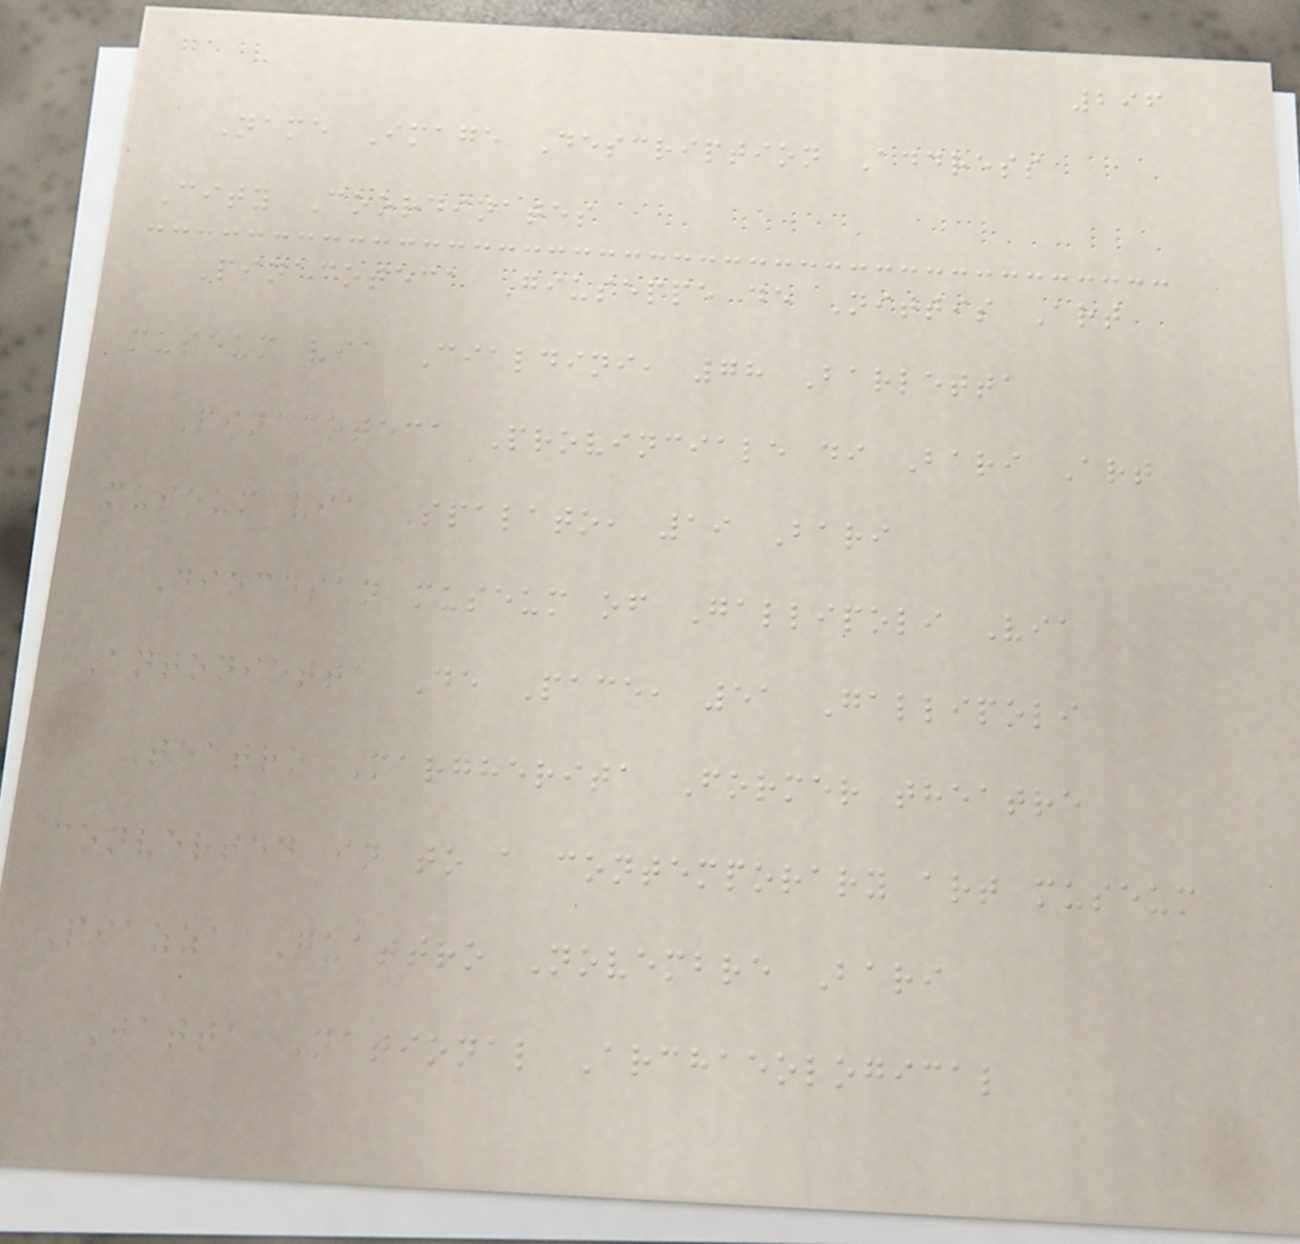296
Name Image Description Address
City Coordinates
Pinacoteca Giuseppe de Nittis Art
museum via Cialdini, 78 Barletta
Pinacoteca Provinciale di Bari Art
museum via Spalato, 19 Bari
Diocesan museum of Gallipoli Via
Antonietta De Pace, 51 Gallipoli
Teatro Margherita Former theatre
converted in to a contemporary art museum
Piazza Quattro Novembre Bari
Jatta National Archaeological
